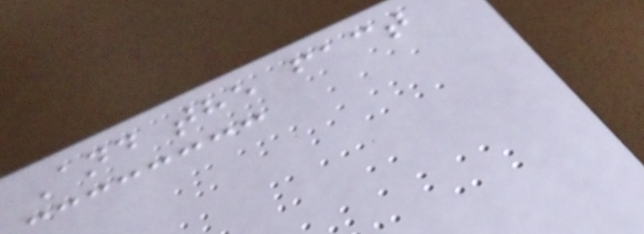And the fact
